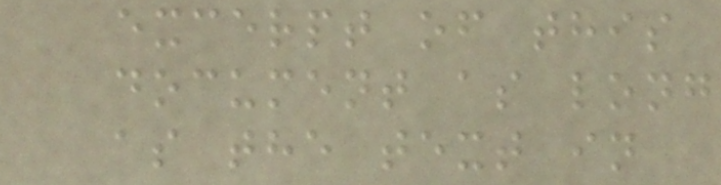excerpt of this
document as long
as the text in
